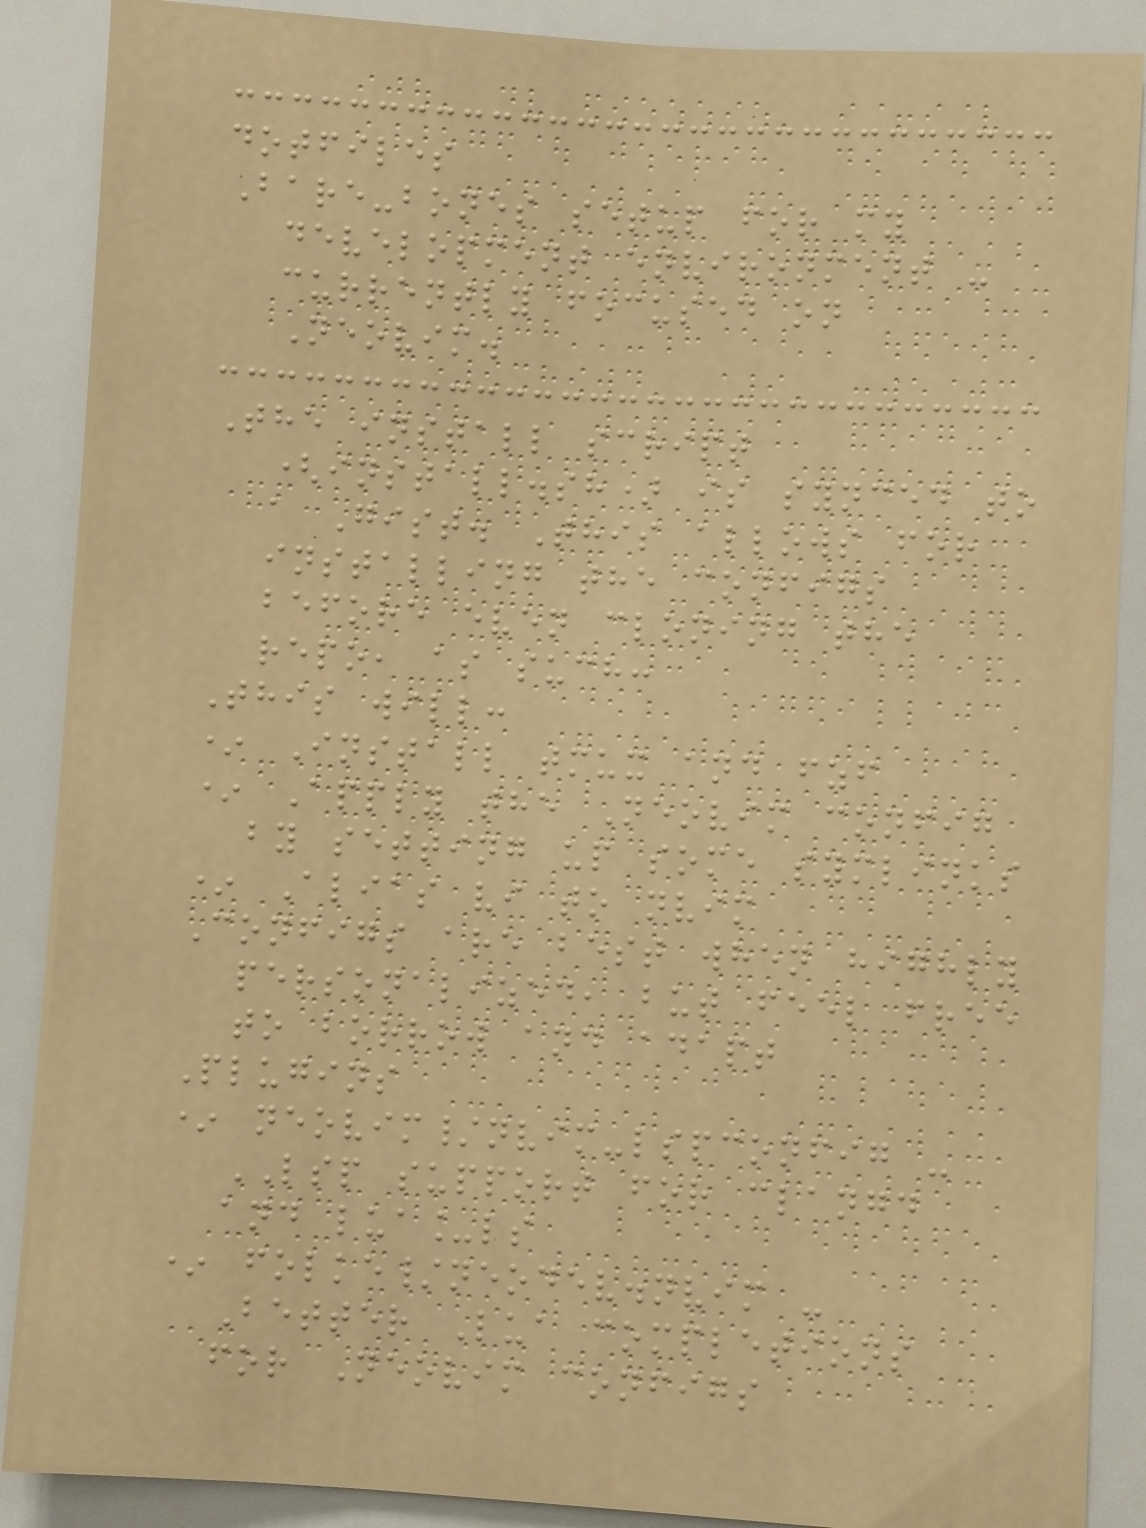dotfiles
Bare-bones setup for my
development environment -
currently focused on
Neovim.
The install script
(install.sh) is synced to
a Gist. This allows for
installing the configs
before even cloning the
repo, as such:
This will:
* Install tmux and fzf
* Apply the Neovim config
by setting up some symlinks
* Alias vi to nvim
Configs are best when highly
personalized, but feel free
to borrow and adapt
Plugins
* neovim/nvim-lspconfig -
LSP support for clangd
and lua_ls
* folke/neodev.nvim -
Better Lua completions
for Neovim configs
